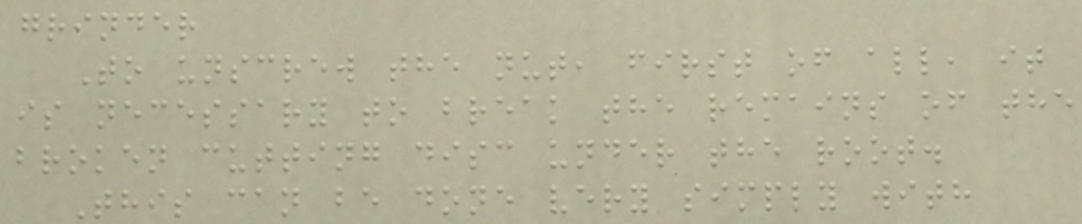grinder
To unscrew the nut, first of all, it
is necessary to break the remains of the
broken cutting disc under the root.
This can be done very simply with
